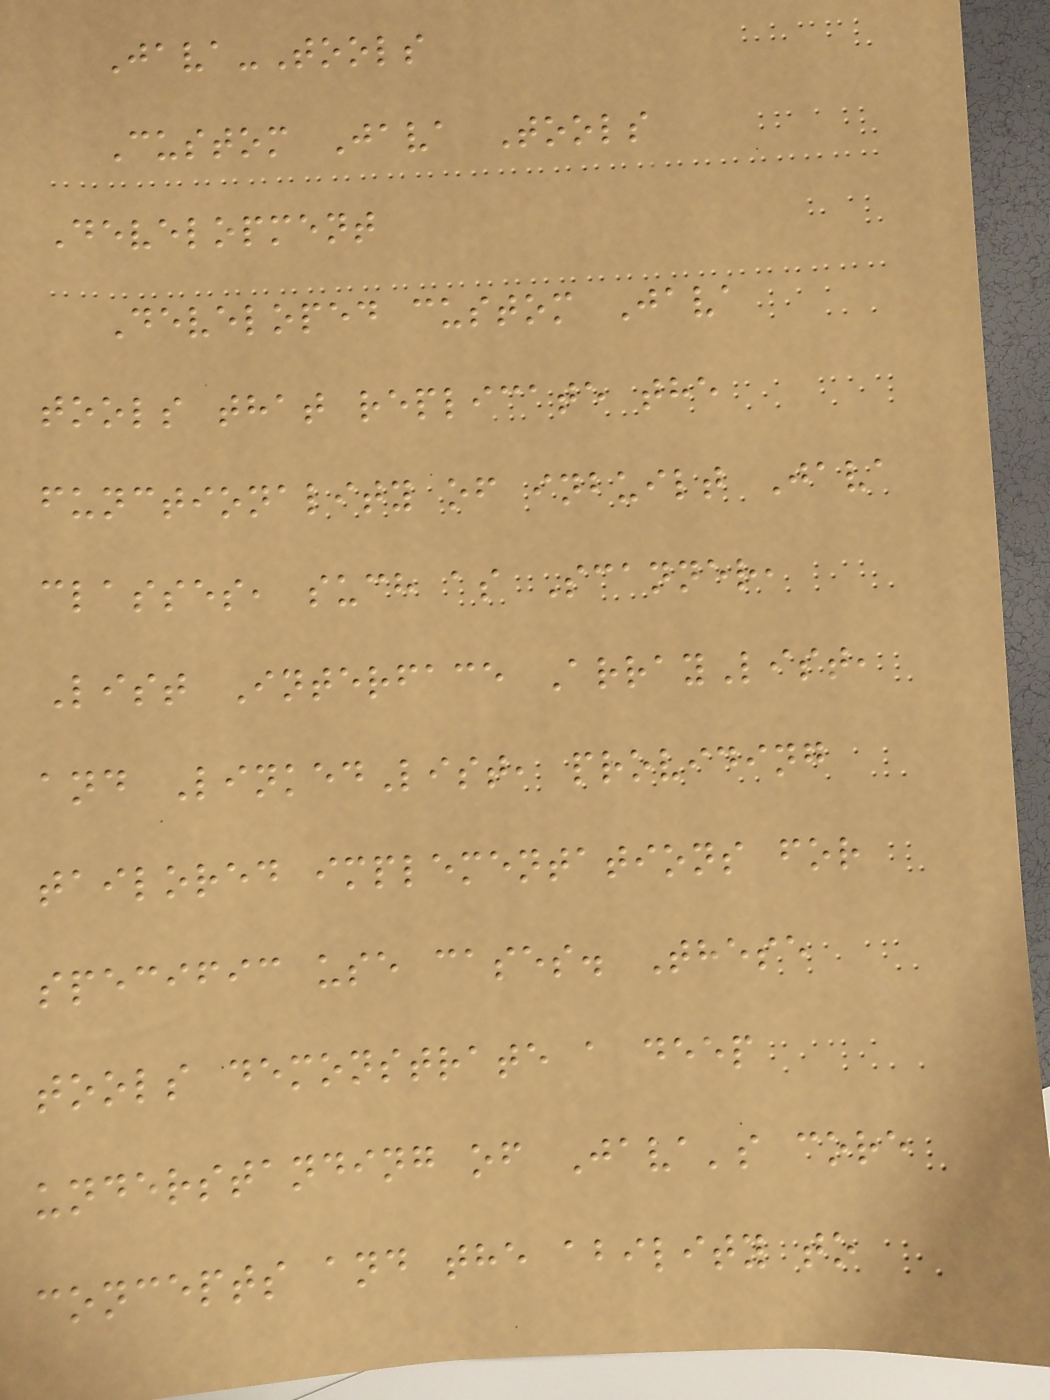Java-Tools
Custom Java Tools
Development
Developed custom Java
tools that replicate the
functionality of inbuilt Java
classes, such as Scanner,
List Interface ArrayList,
and LinkedList, providing
tailored implementations for
specific use cases. These
tools demonstrate a deep
understanding of Java's core
concepts and the ability to
